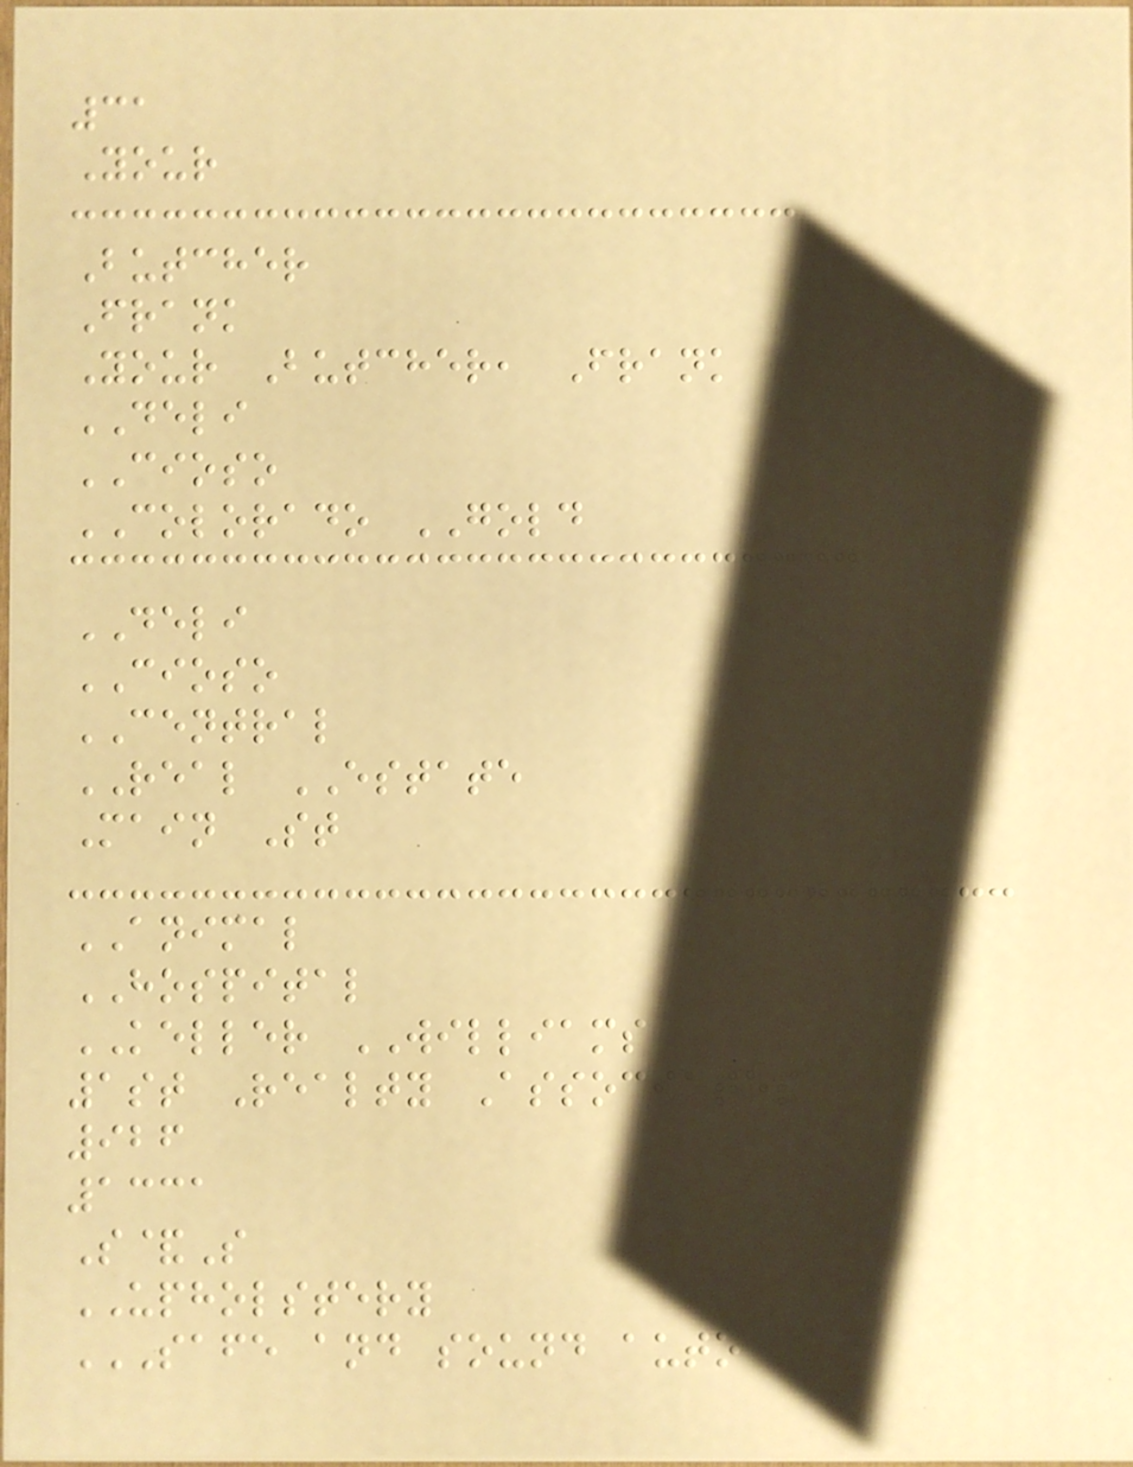31
Your
Butcher
Frank
Your Butcher, Frank
DELI
CIOSO
COLORADO GOLD
DELI
CIOSO
CENTRAL
REAL ESTATE
Main St
ANIMAL
HOSPITAL
KELLER WILLIAMS
1st Realty Associates
926
1331
S&S
UPHOLSTERY
SAFE AND SOUND AUTO
